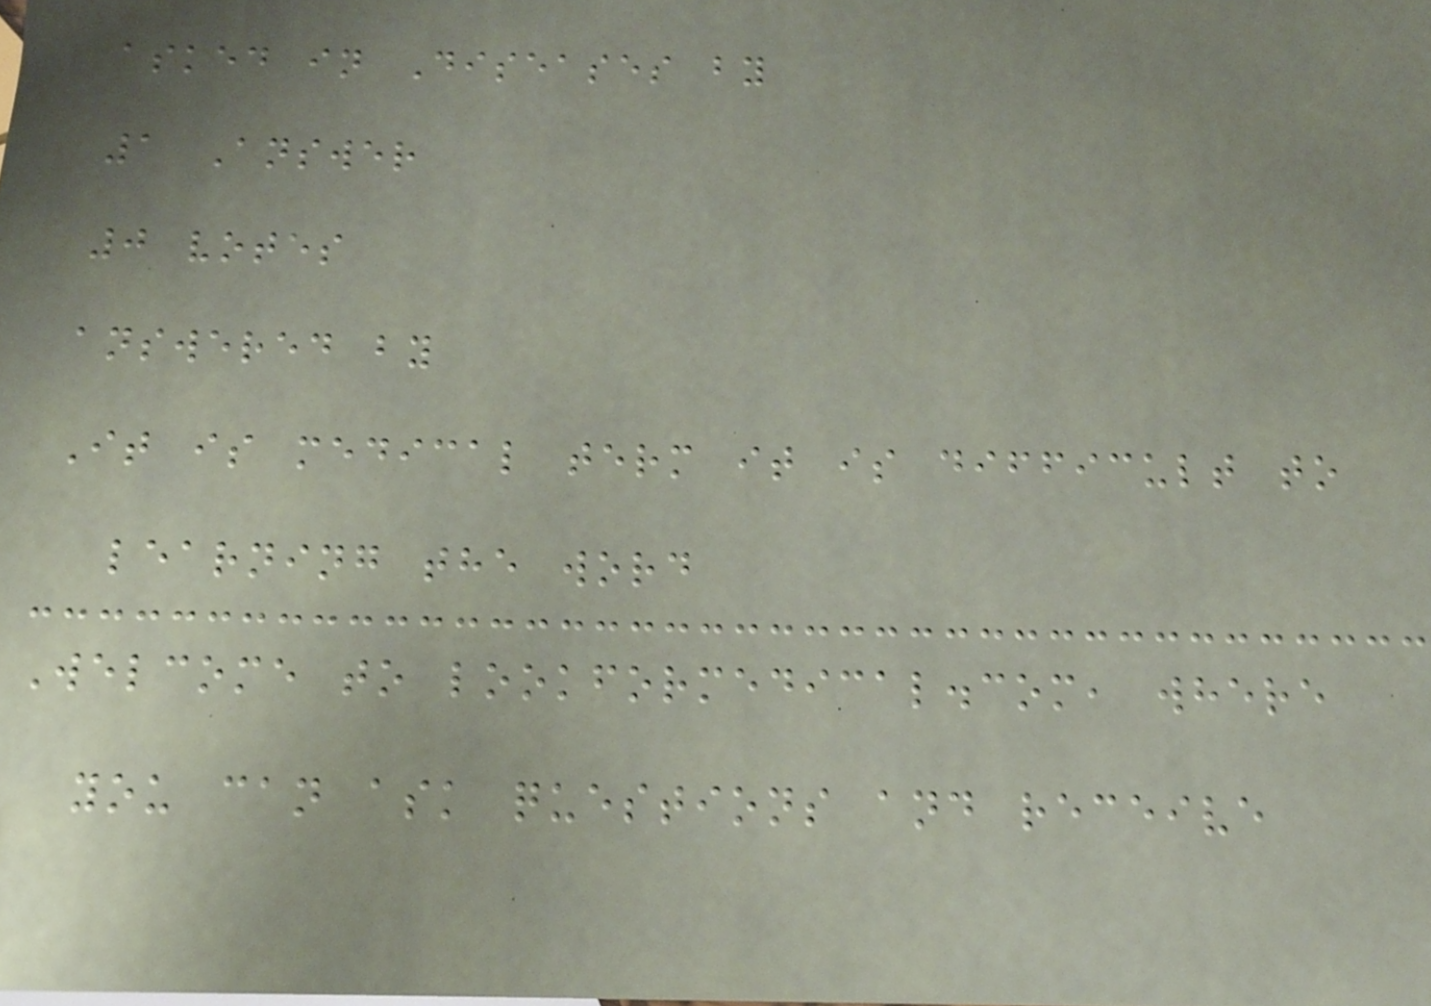asked in Diseases by
1 Answer
0 votes
answered by
It is medical term it is difficult to
learning the word
Welcome to lookformedical.com, where
you can ask questions and receive
